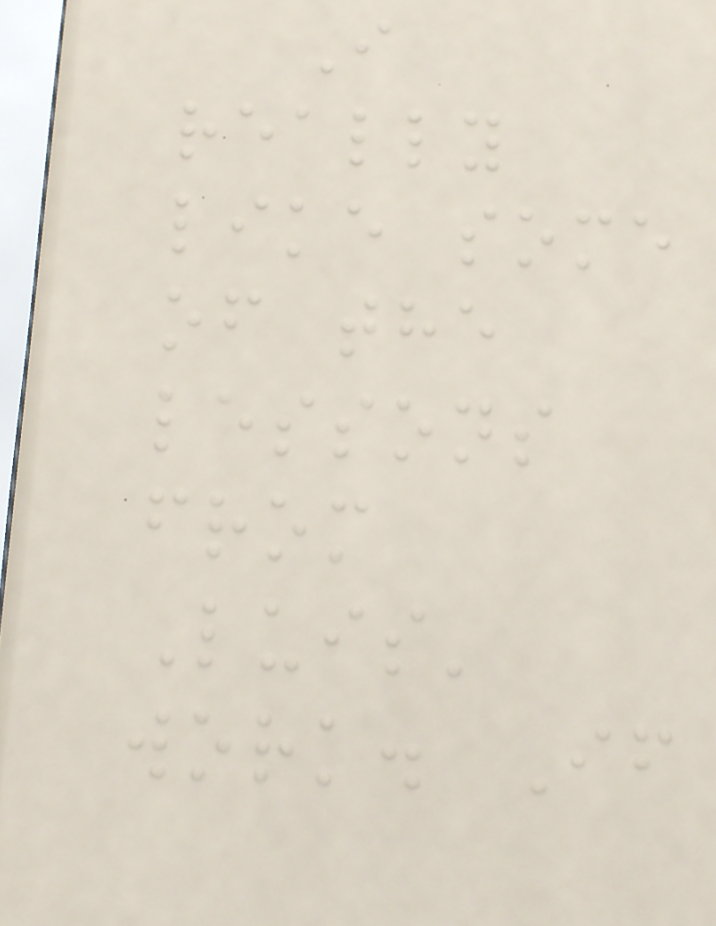I
really
like some
of the
lessons
from
Luis'
work. If
